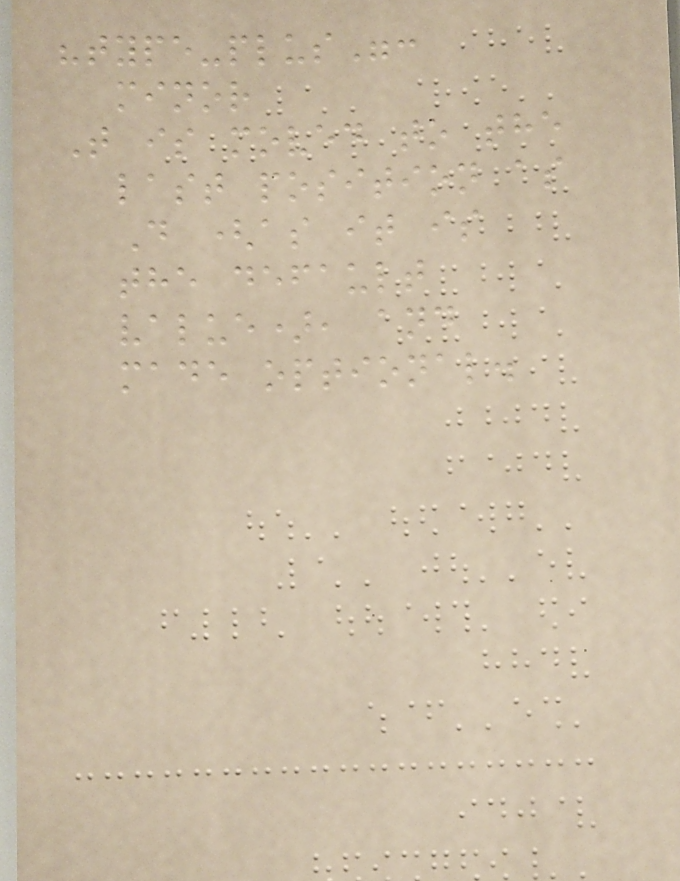"type-plus":
minor
T is moved to the
last position as
D (as it is
the default
value), and
made optional.
